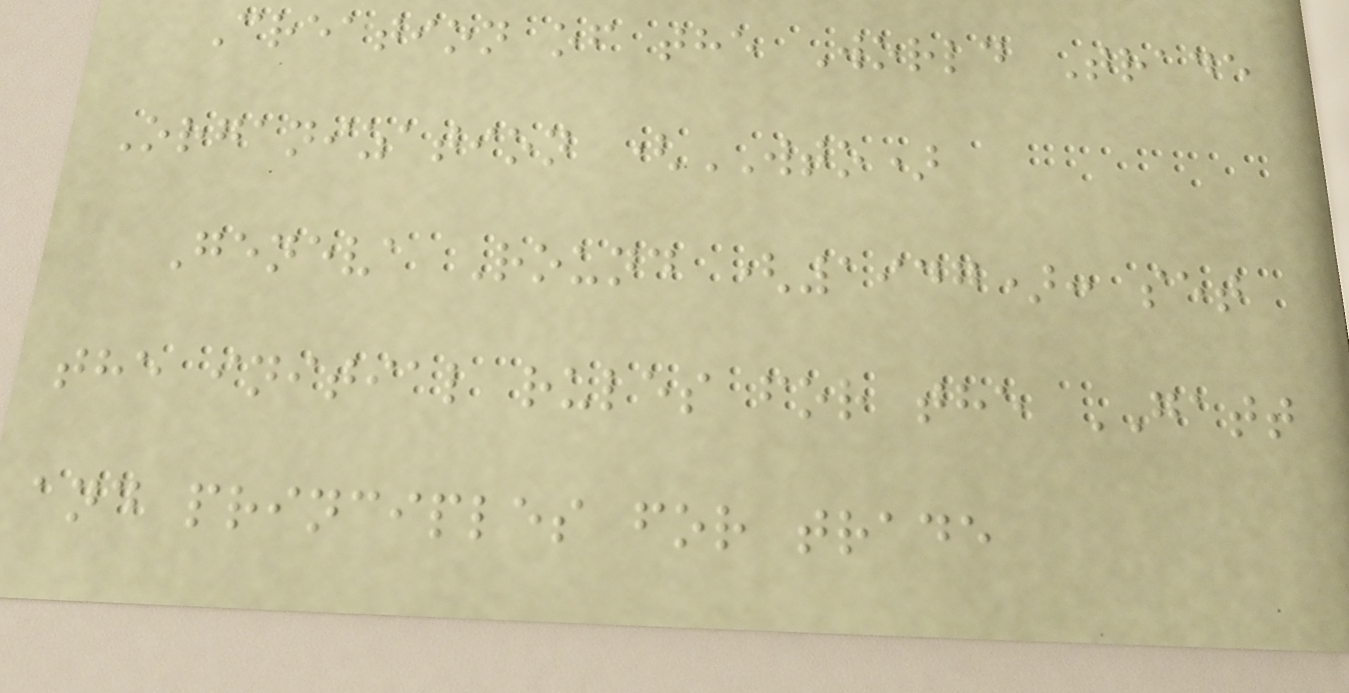Creation of the World Trade
Organization (WTO)
Geneva Round (1947): set
the initial rules for the GATT
and principles for trade
